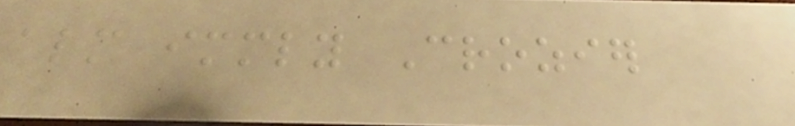almost immediately Crozier
